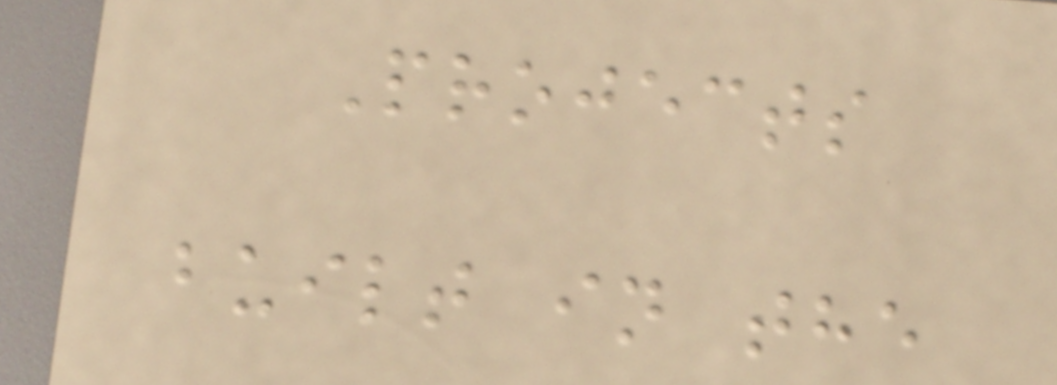Projects
built in the
